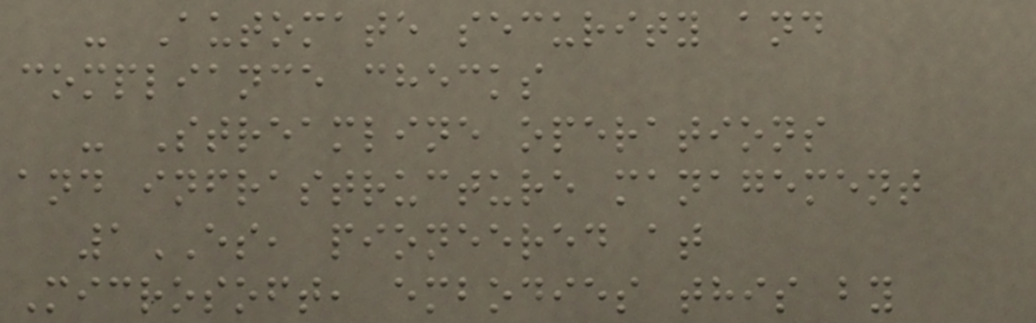- Automate security and
compliance checks
- Streamline operations
and infrastructure management
1ES, pioneered at
Microsoft, embodies this by
